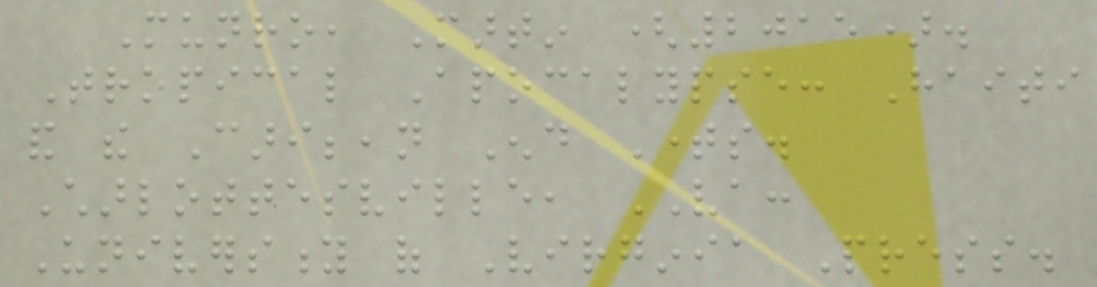Munro, Martin (2015).
Tropical Apocalypse: Haiti
and the Caribbean End Times.
Charlottesville, VA:
University of Virginia Press.
